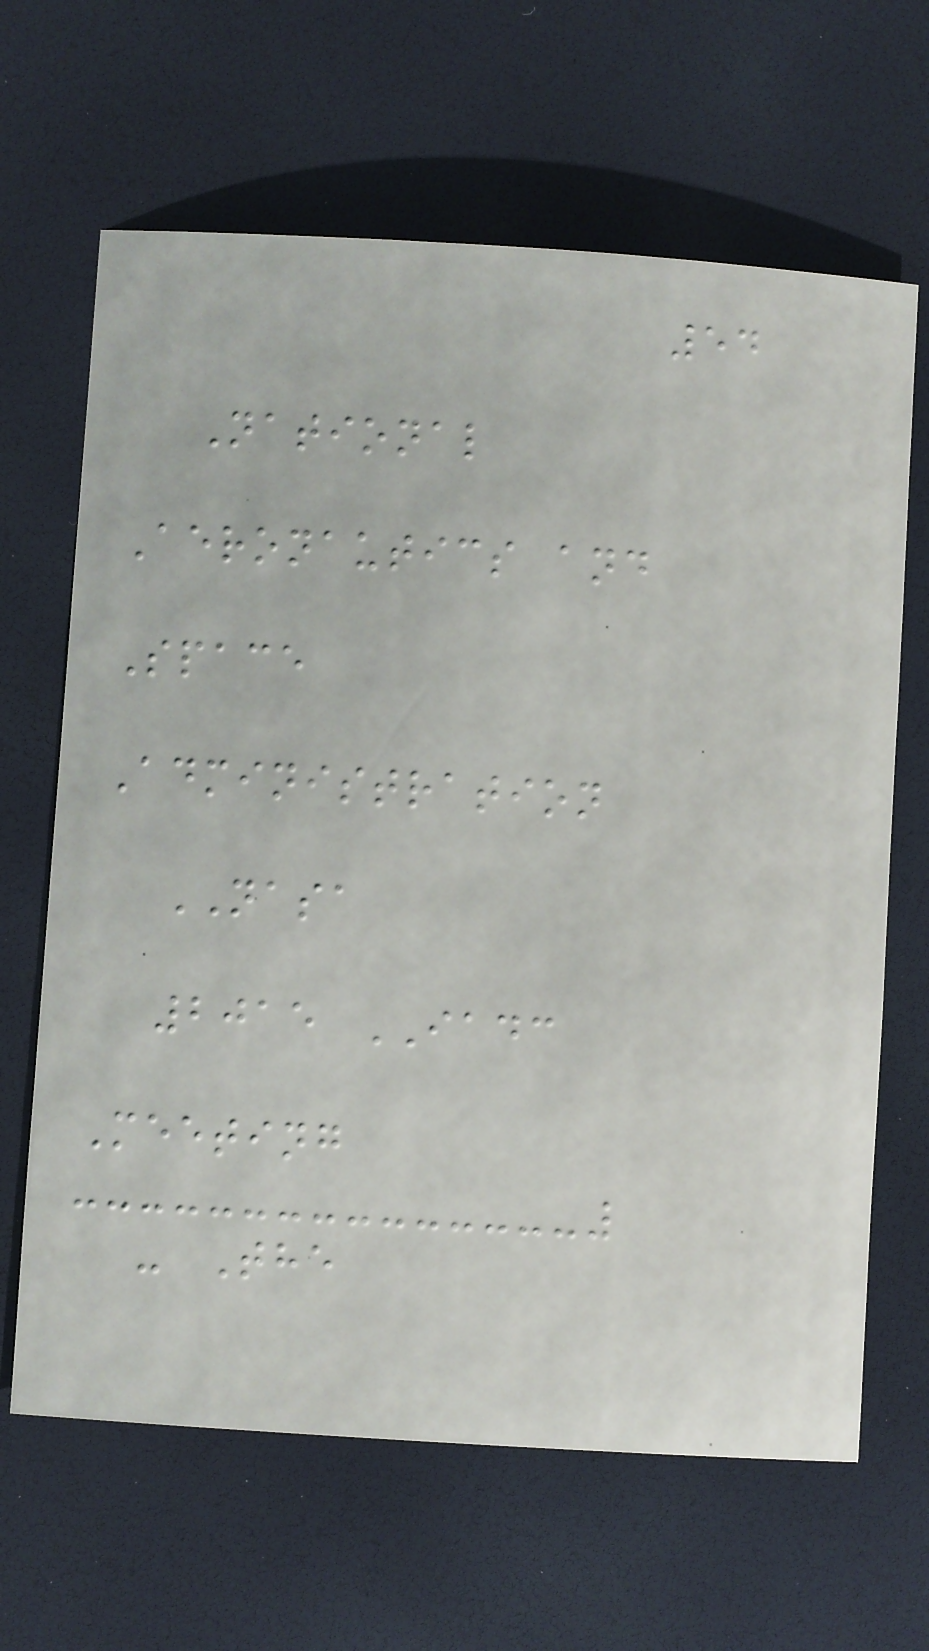54
National
Aeronautics and
Space
Administration
NASA
2015 IADC
Meeting
- The
